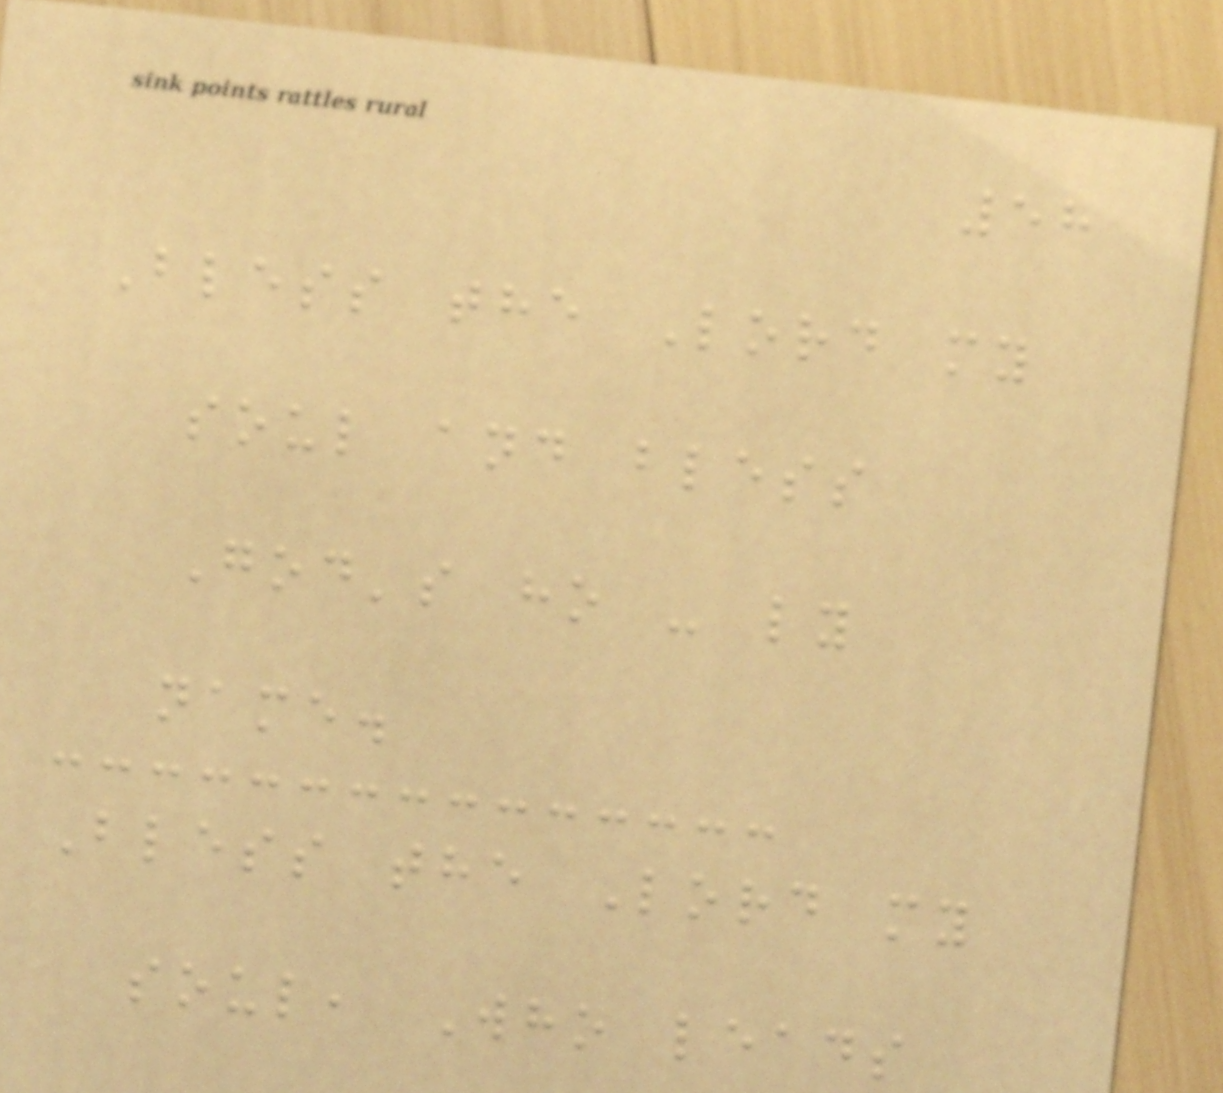58
Bless the Lord my
soul and bless
God's ho - ly
name.
Bless the Lord my
soul, Who leads
